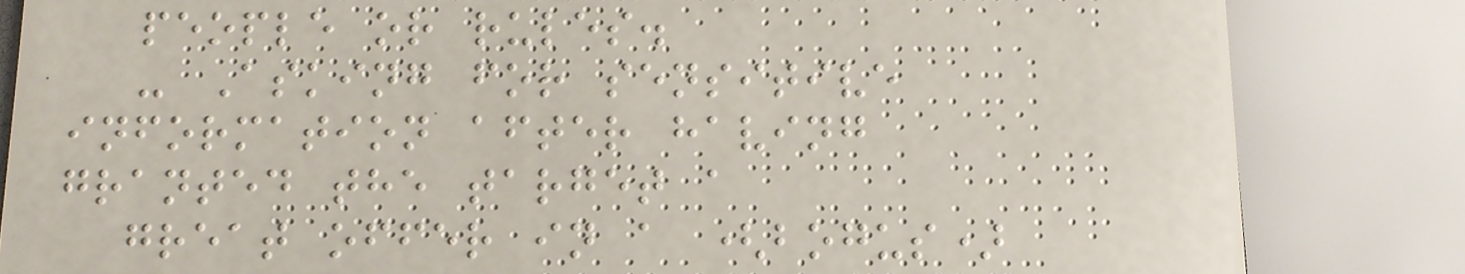people or rules.
- Asking for sensitive
information after having
granted the target a
great offer in a (bogus)
